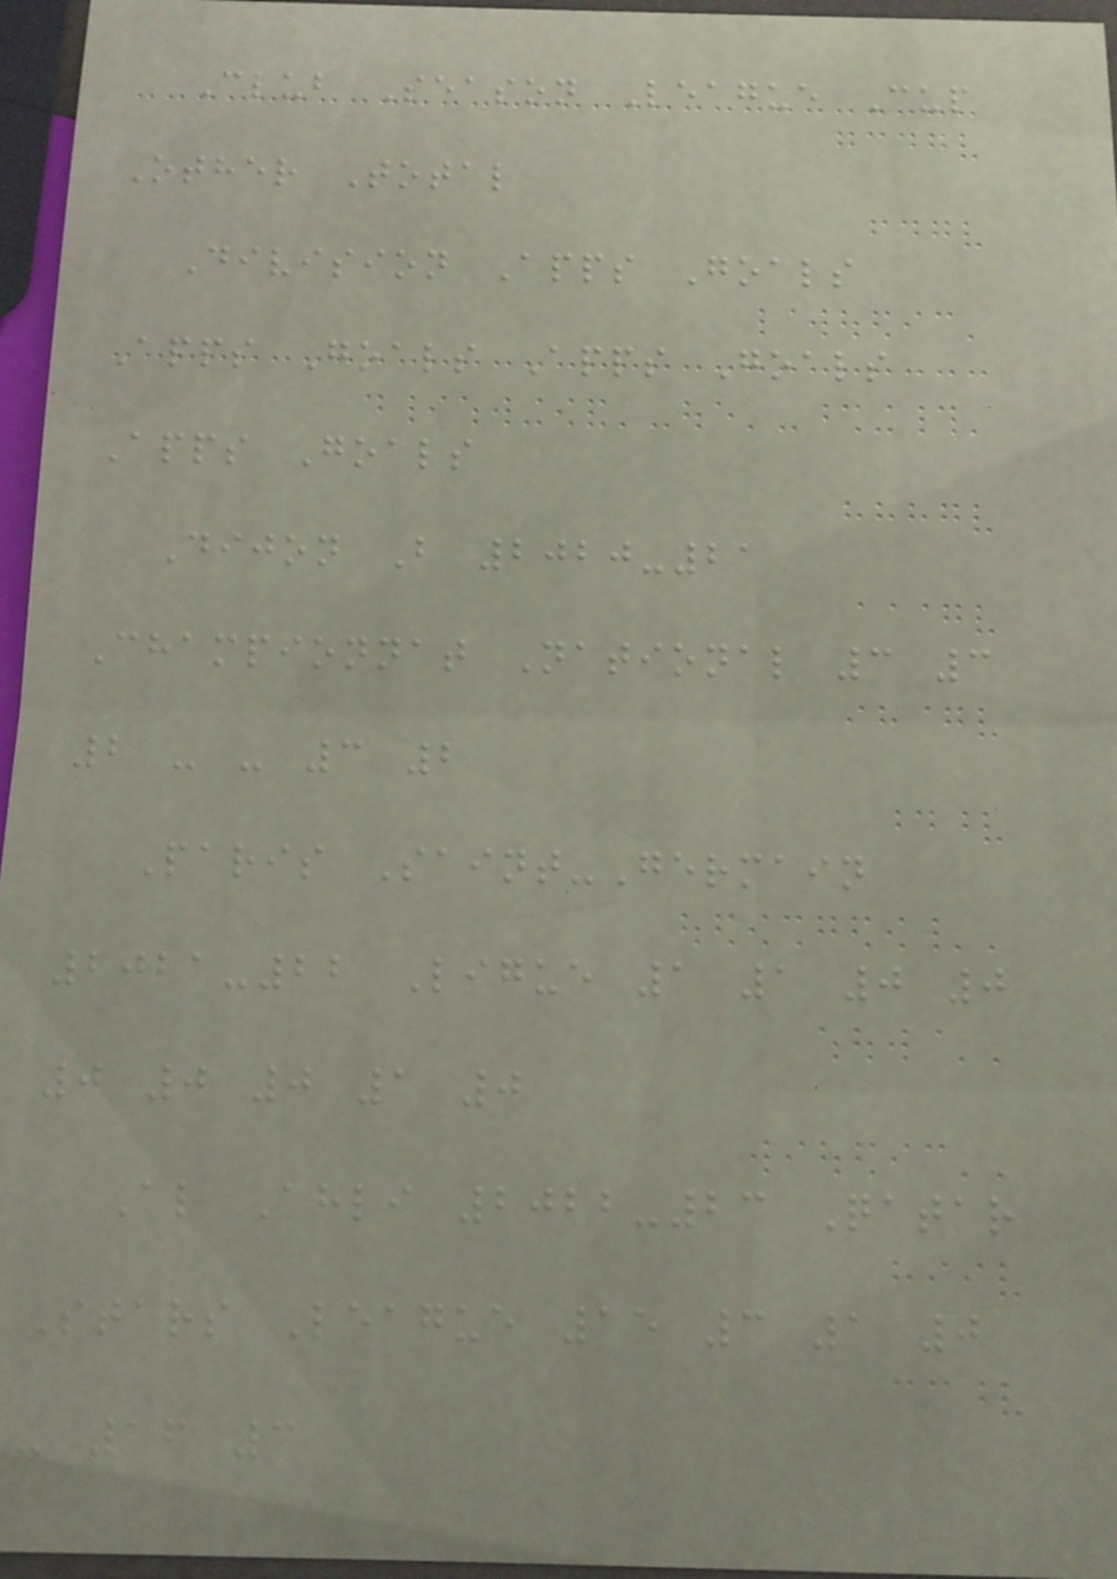Club Season League Cup
Other Total
Division Apps Goals
Apps Goals Apps Goals
Apps Goals
Dijon B 2020-21
Championnat National 3 3
2 - - 3 2
Paris Saint-Germain
2021-22 Ligue 1 1 0 0
0 0 0 1 0
Al Ahli 2022-23 Qatar
Stars League 15 3 1 0
- 16 3
